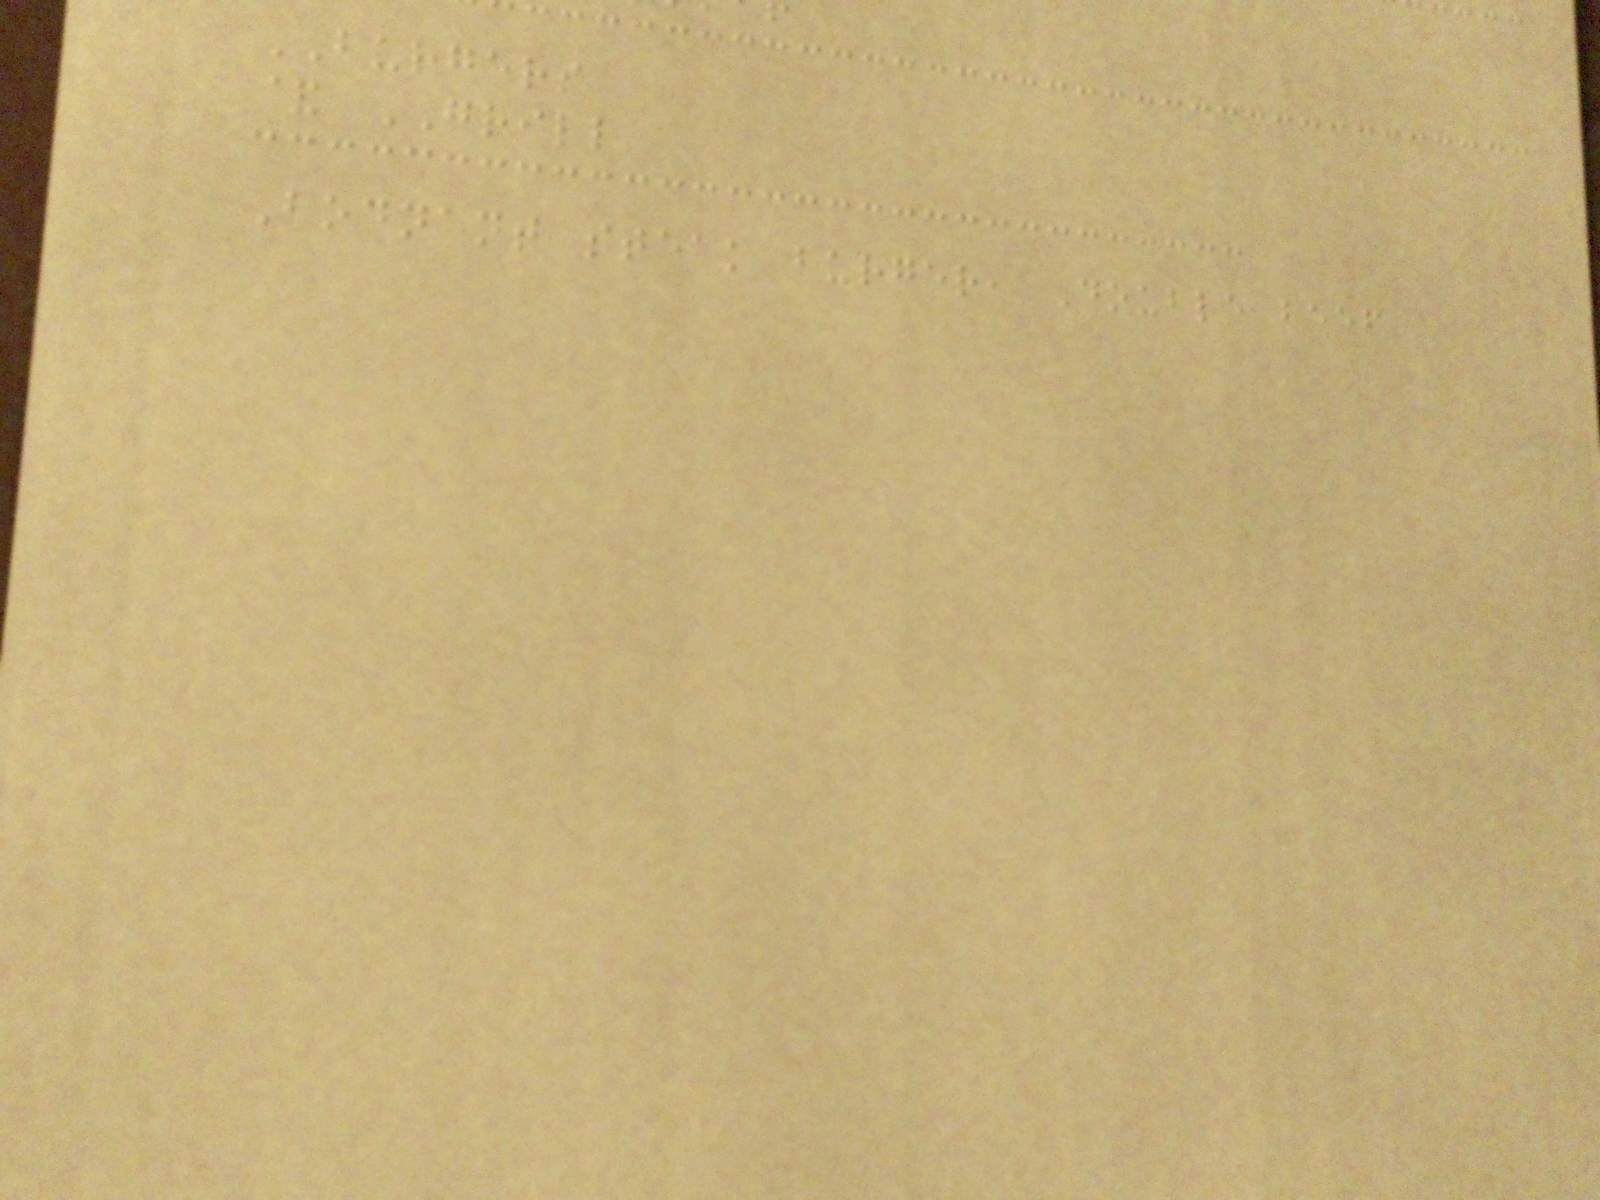BURGERS
& GRILL
Bodnant steak burger, Double beef
